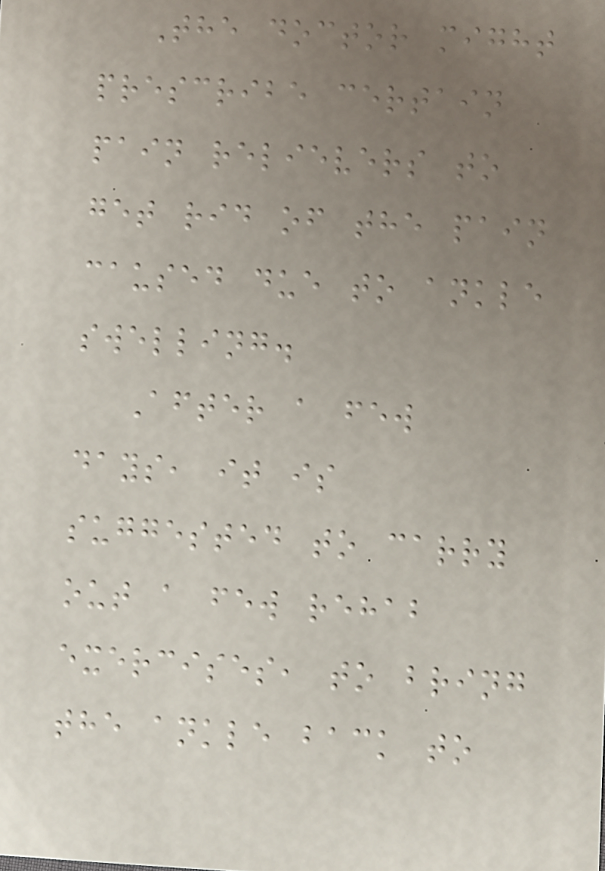The doctor might
prescribe certain
pain relievers to
get rid of the pain
caused due to ankle
swelling.
After a few
days, it is
suggested to carry
out a few rehab
exercises, to bring
the ankle back to
